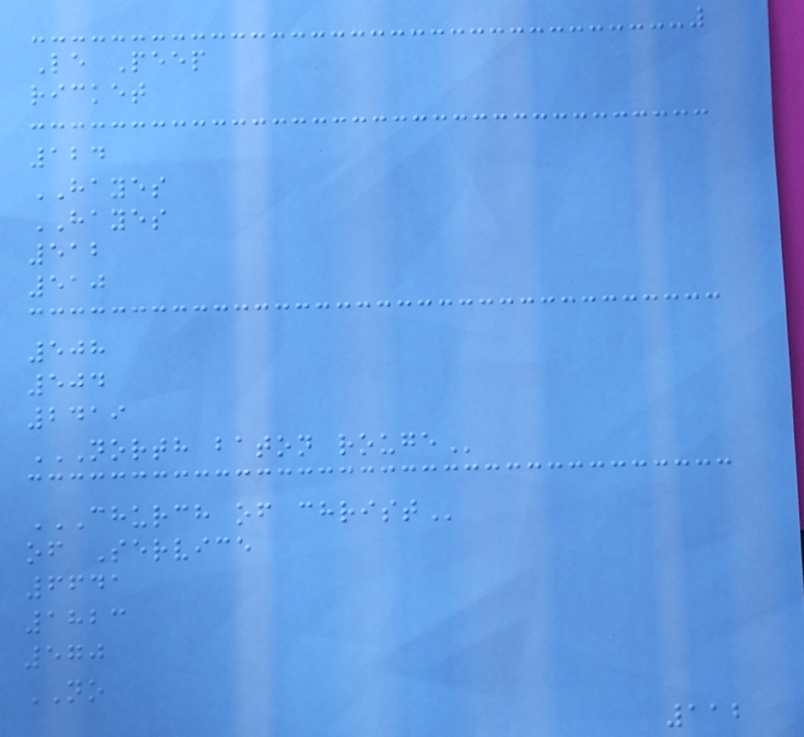Le Peep
ricket
124
HAYES
HAYES
512
510
508
504
2419
NORTH BATON ROUGE
CHURCH OF CHRIST
of Service
6641
1823
570
NO
112
